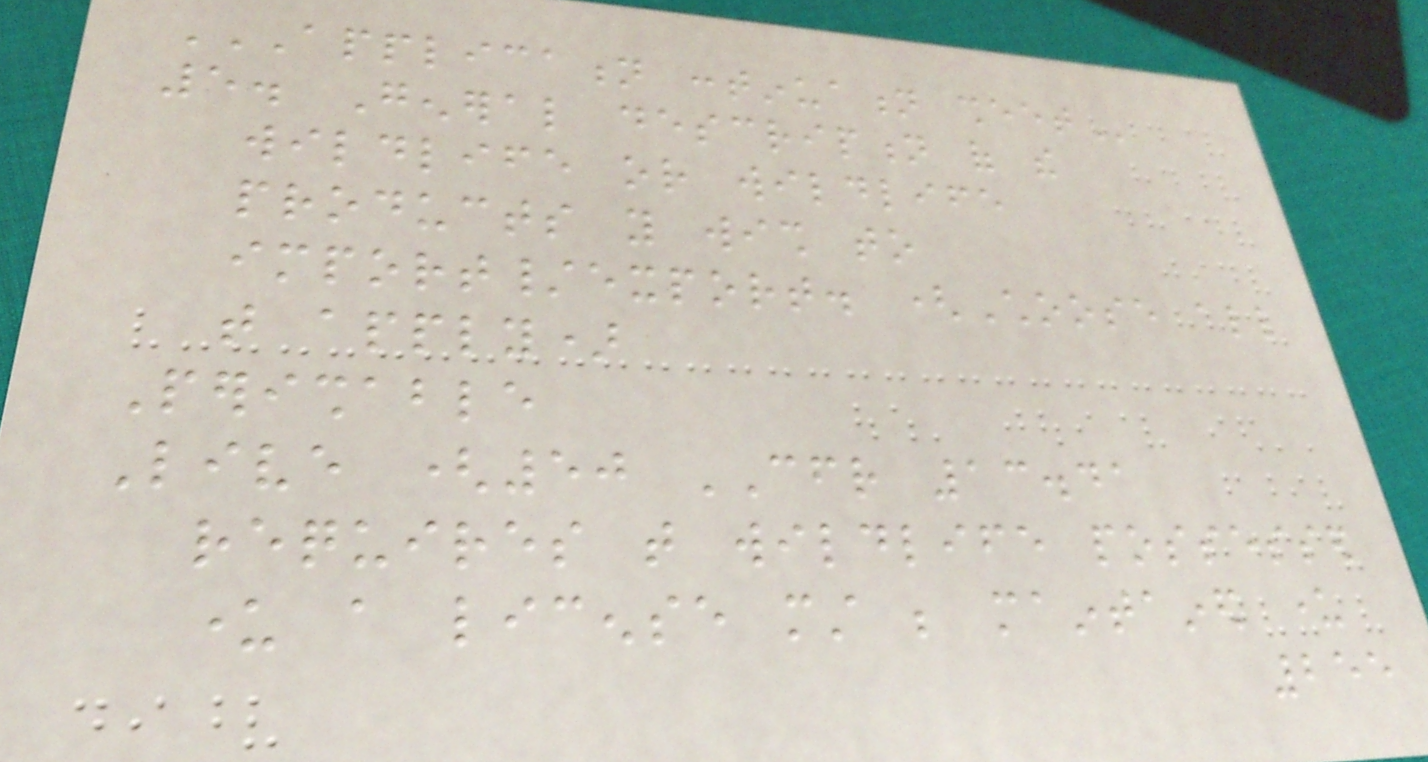APPLICATION CONTINUATION SHEET
5. General description of the
wildlife or wildlife
products you wish to
import/export. (Choose all
that apply)
Perishable
Live (50 CFR 13.41
requires that wildlife possessed
under a license must be maintained under
255
